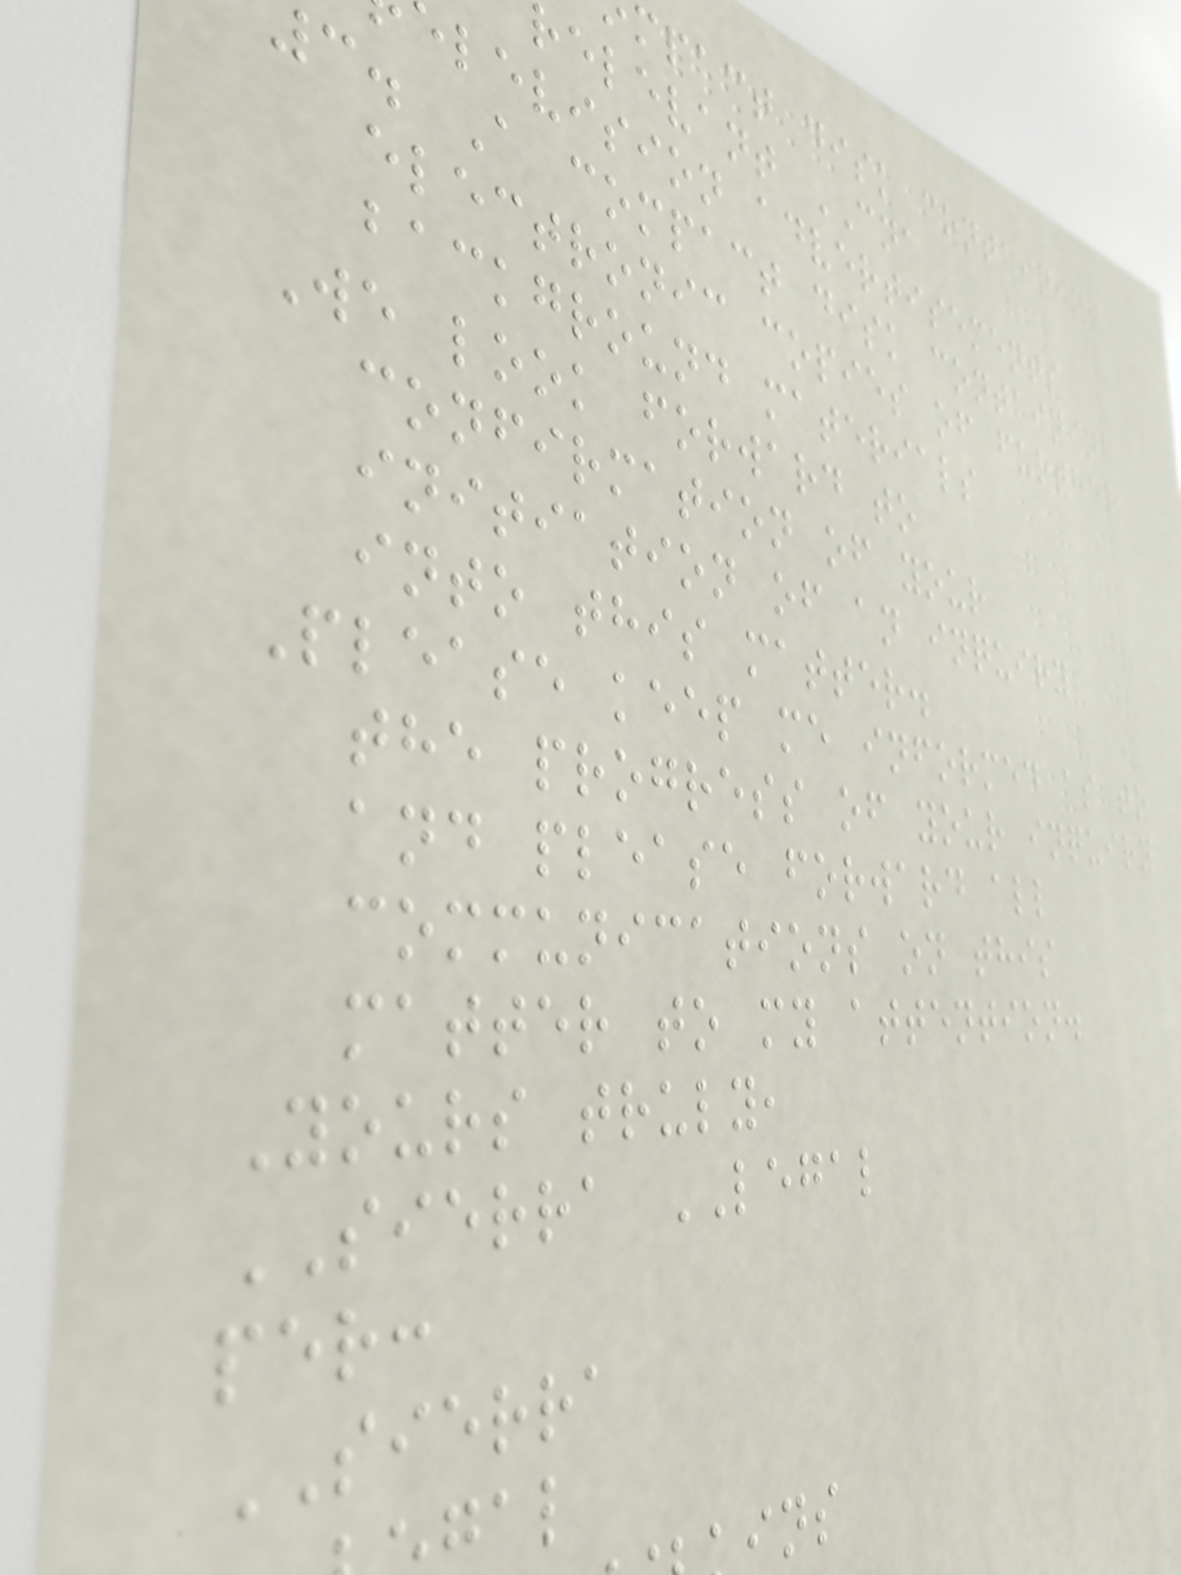mpact disk containing
relevant CNA
levision advertisements
c. A compact disk containing
electronic copies of further
background materials
We look forward to
confirmation of your
initiation of an inquiry
into this matter.
Please keep me informed as to
the progress of your inquiry
and please forward all
communications on this
matter to my attention.
Yours truly,
SIERRA LEGAL
per:
SIERRA
